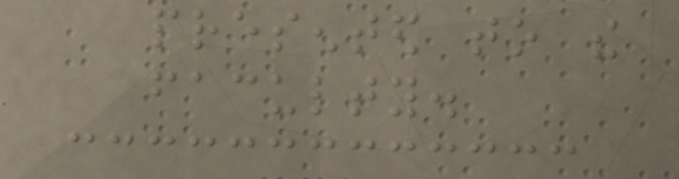presented to the
faculty.
